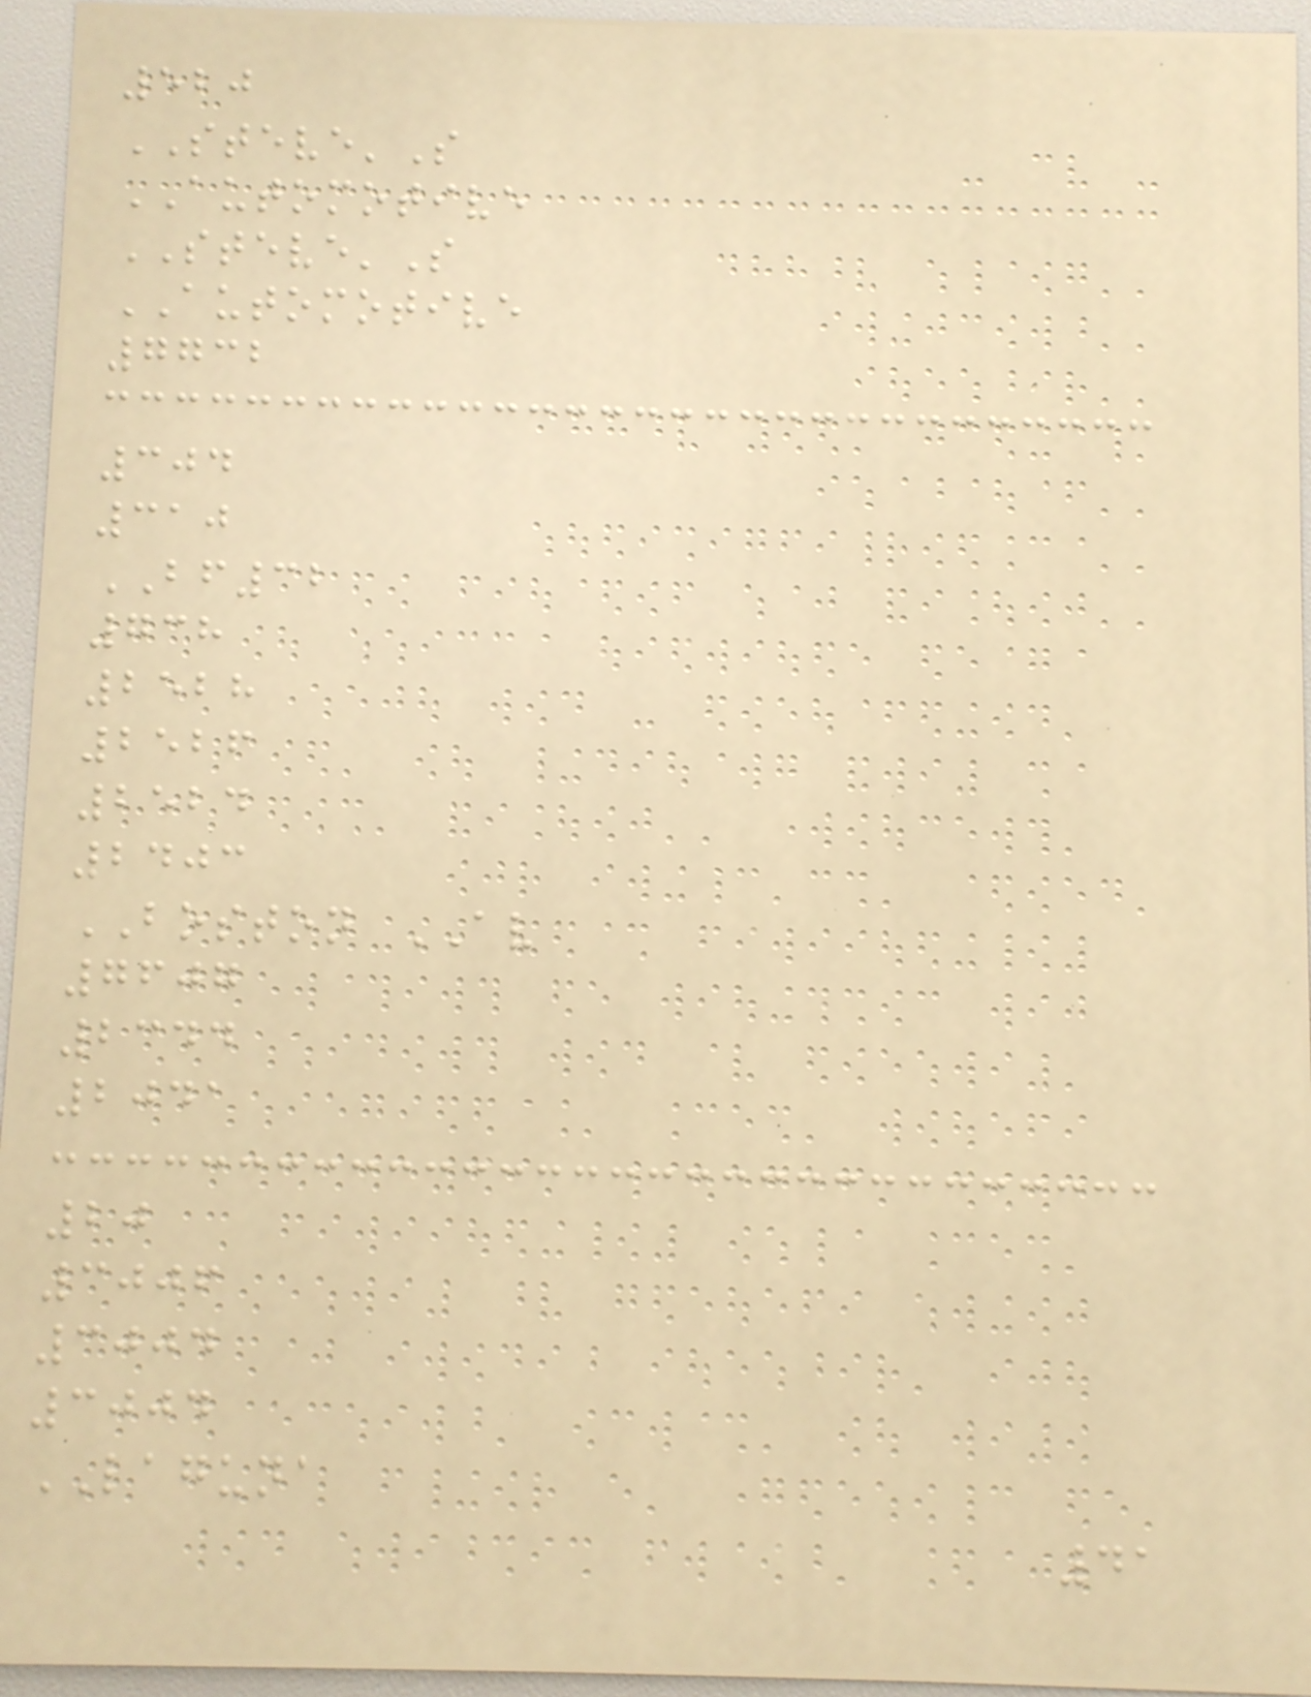520
STEVE'S
AUTOMOTIVE
STEVE'S
AUTOMOTIVE
7732
304
310
BF32
738
2528
2526
2524
2403
BOSTON AV
7607
2344
2041
20
3006
3004
3004
LAGUNA
41
